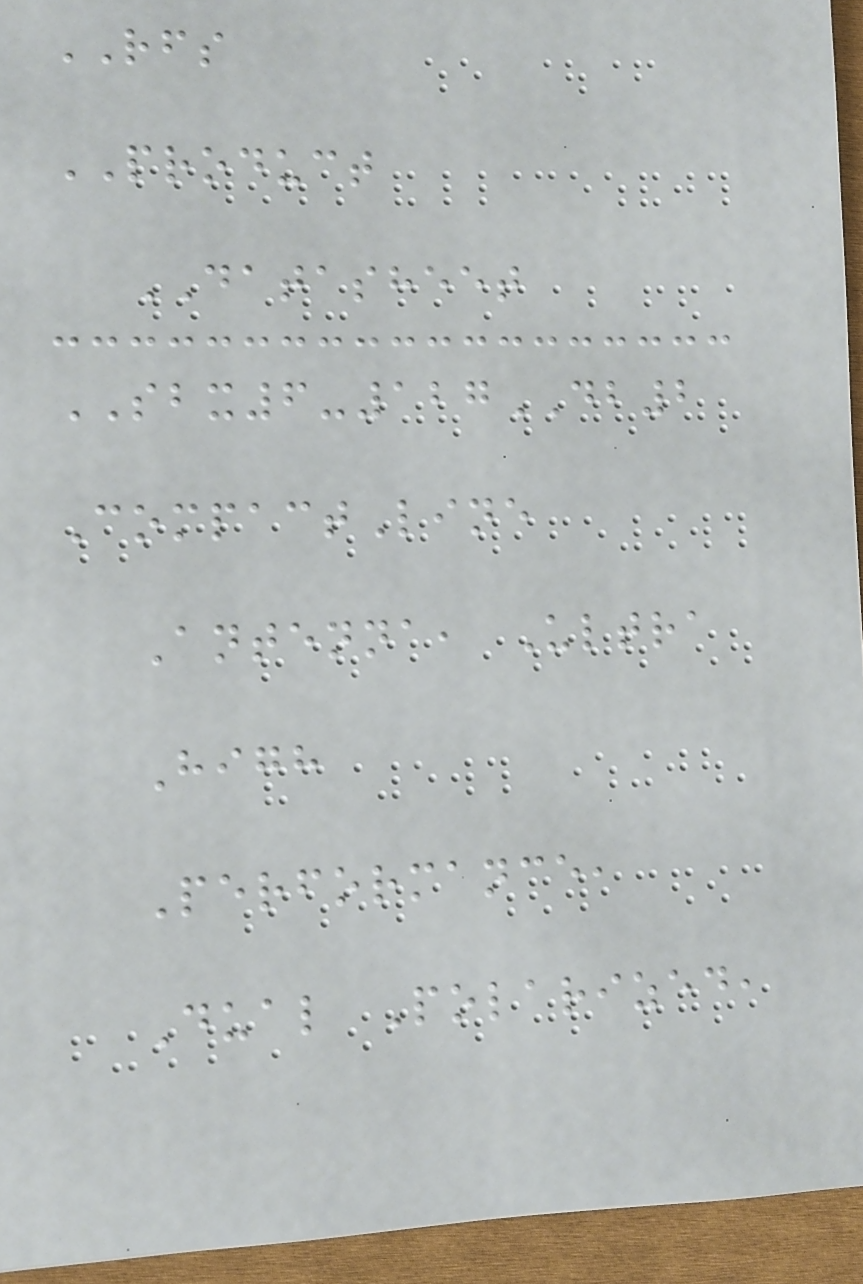RFS
PRODUCT
DATASHEET
SBX6-127DB2
CompactLine
Antenna, Ultra
High
Performance,
Dual Polarized,
